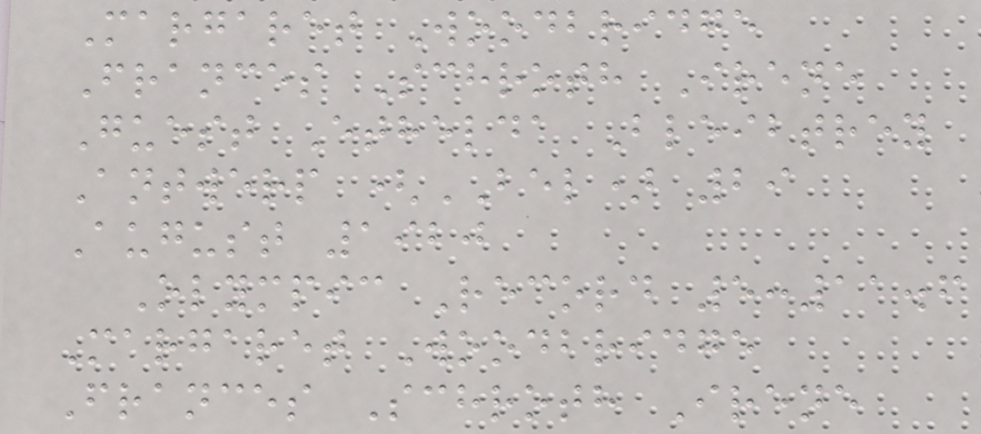Margaret Woodbridge
Frances Schroth Irene
Guest Ethelda Bleibtrey
Antwerp (BEL) 29
August 1920
Olympic Record 5:11.6
Margaret Woodbridge
Frances Schroth Irene
